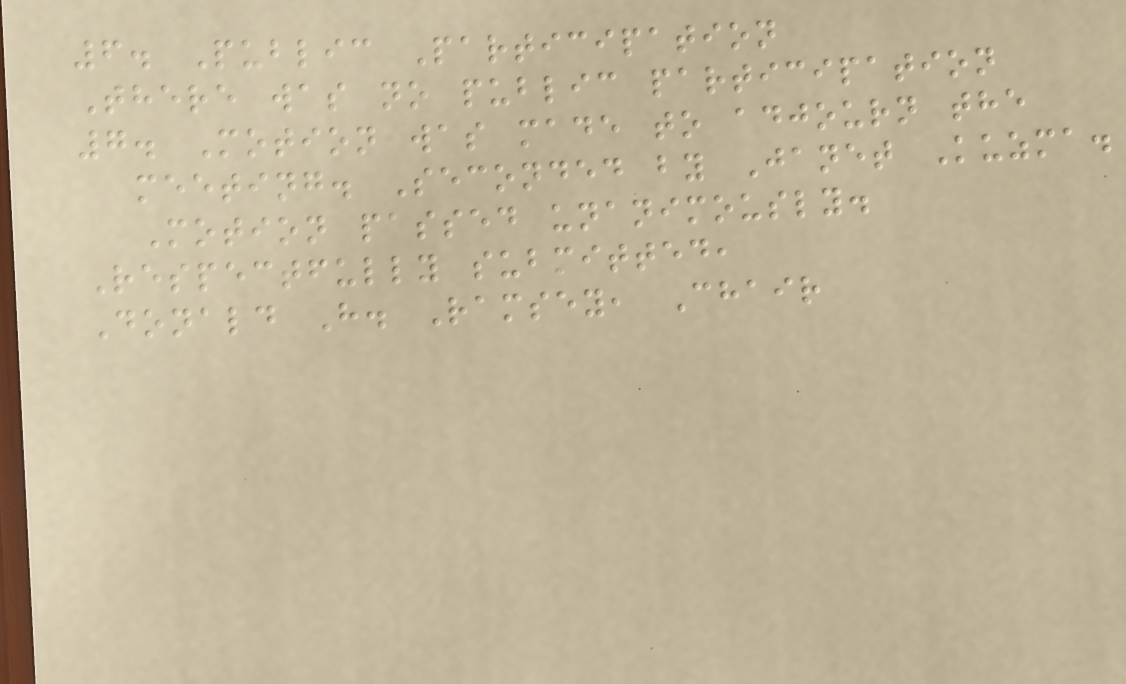6. Public Participation
There was no public participation
7. Motion was made to adjourn the
meeting. Seconded by Janet Kuzma.
Motion passed unanimously.
Respectfully submitted,
Donald H. Ramsey, Chair
